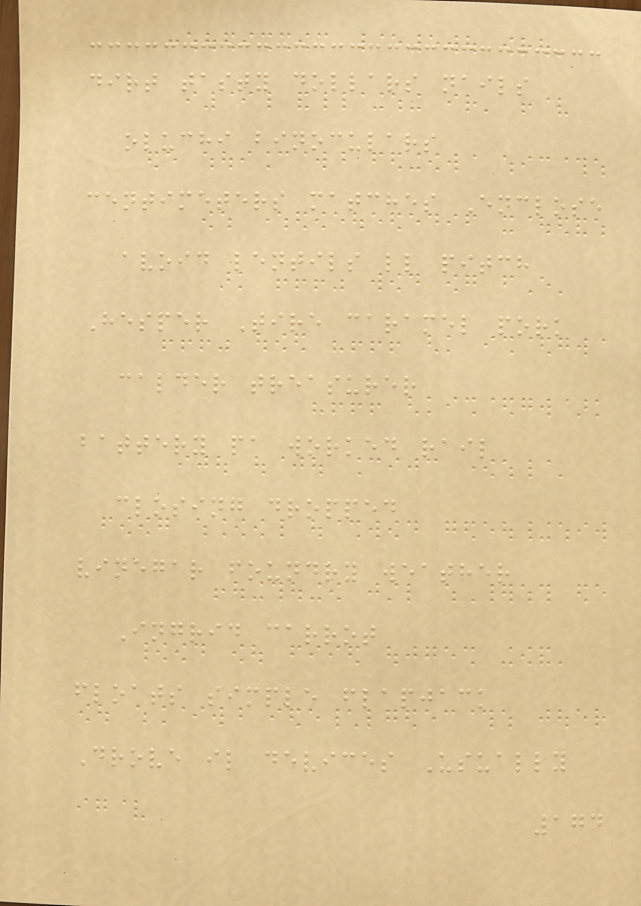dirt tasty dollars nails
oluchi binoculars
centimeters matches Enclose
avoid lentils ll pitch
Hesper Tire caramel pork
calder treasurer
battery pa worked rail
closing dropped
vinegar foundry weather
Ingrid carrot
floats simple flapjack
Drove il devices Usually
174
